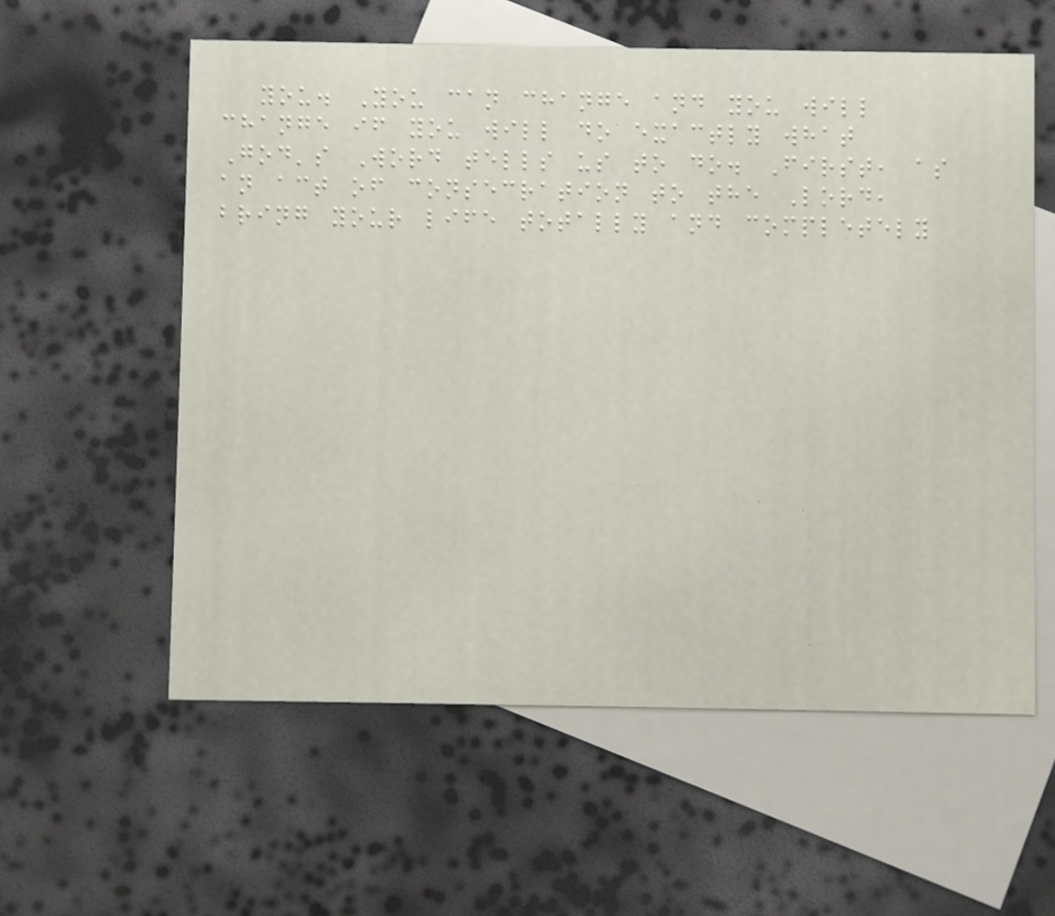you. You can change and you will
change if you will do exactly what
God's Word tells us to do. First, as
an act of consecration to the Lord,
bring your life totally and completely
